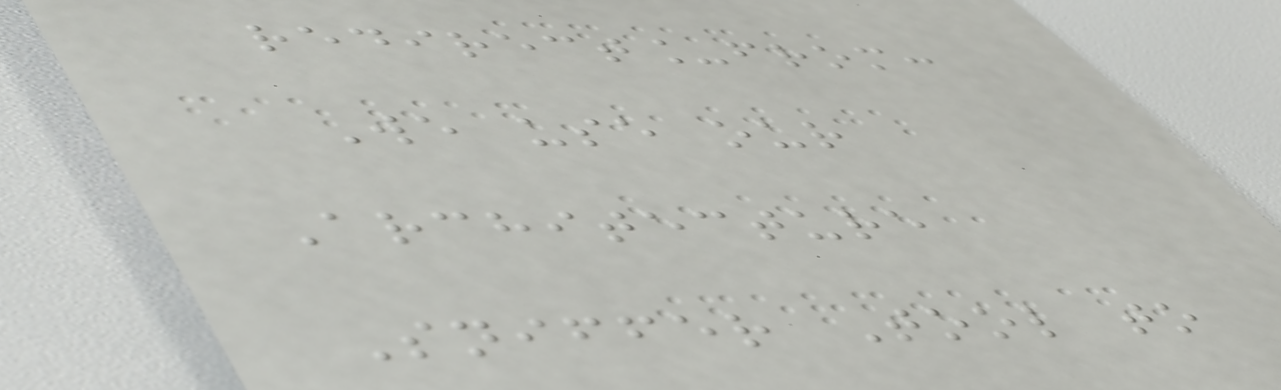redirect_from:
We use our
Architecture
Sniffer Tool to
